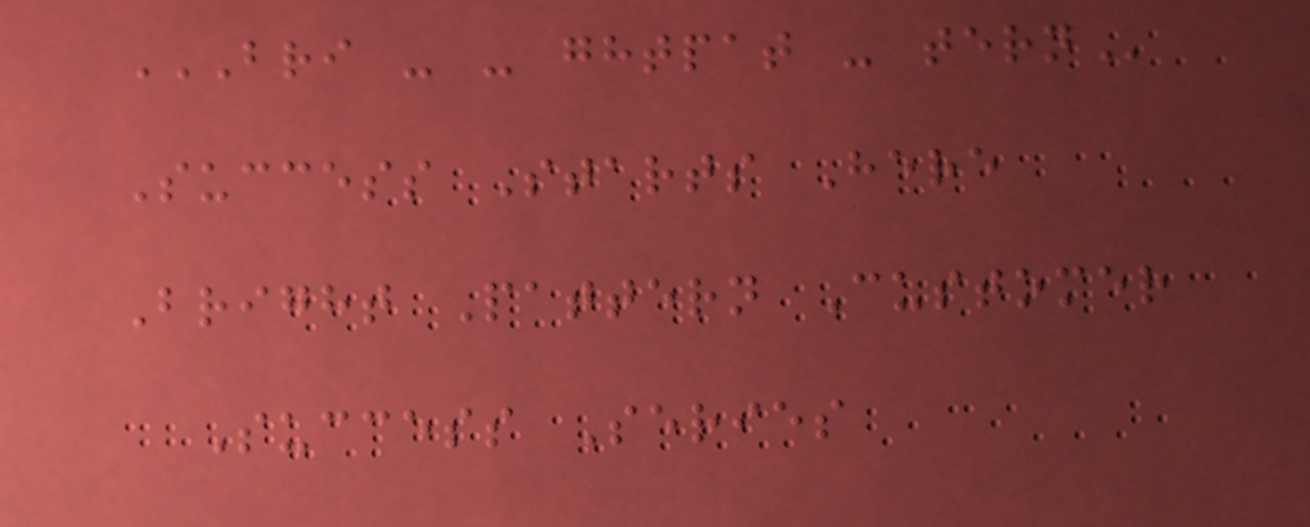BRI - - GHTPAT - TERN
Success Starts Here
Bright Pattern Customer
Success Series
